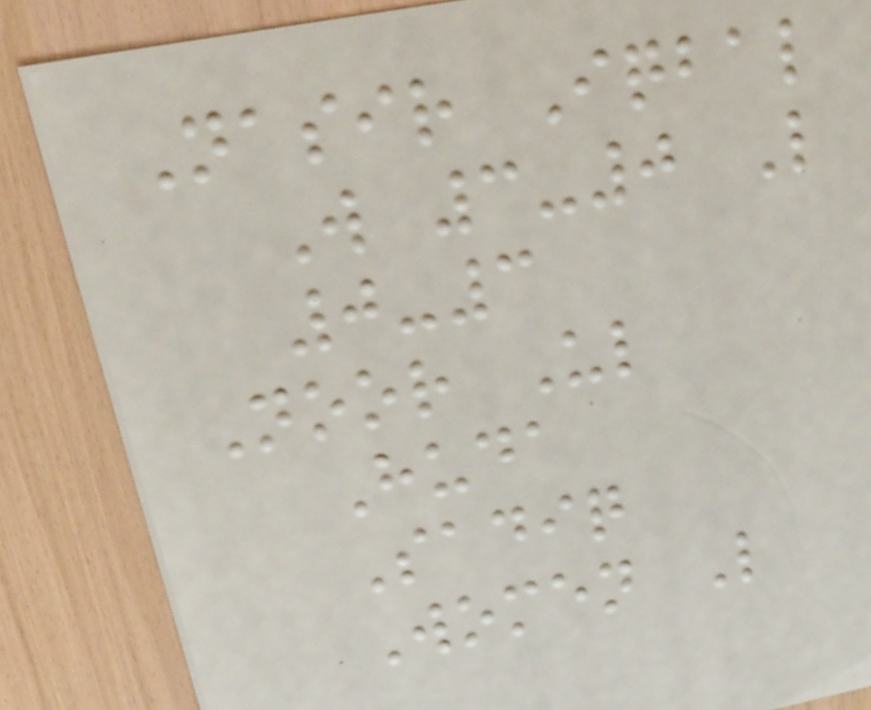Nasir Iqbal
W 3-0 L
0-3
Noor Ul
Huda
Sadiq
Women L
